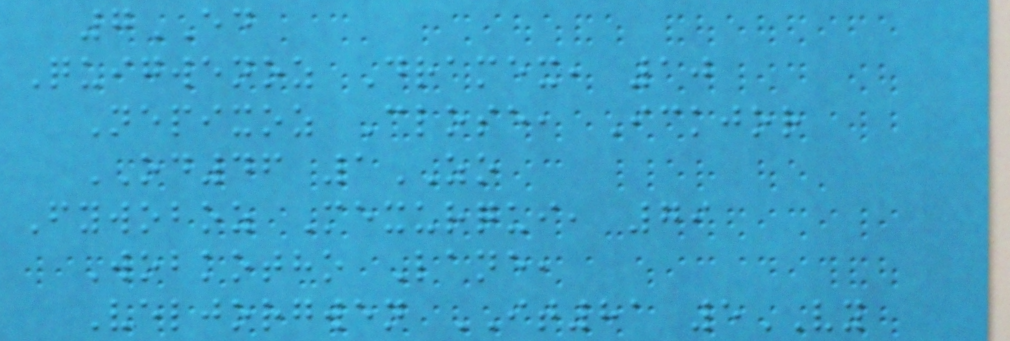7ED
Quigwenoz Dramex, 10
Nepixoz Close, Ickjor
OD46 1ZO
Fywoboz Mexurqui, 79
Wobkotho Lane,
Veljorgwen IT81 5VY
